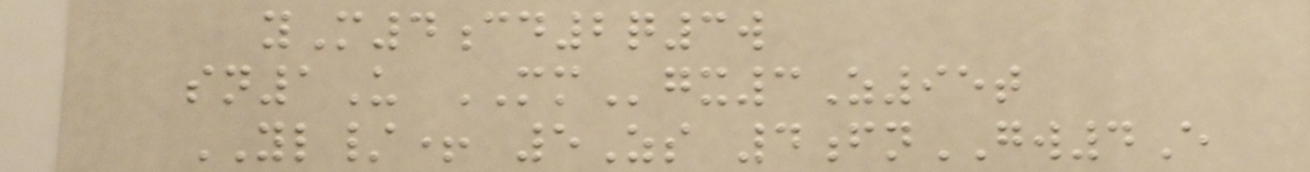yM4cd2q3w
sn1U MMgx3Z95t
YL/+ 5Zs 4fnGW4E
